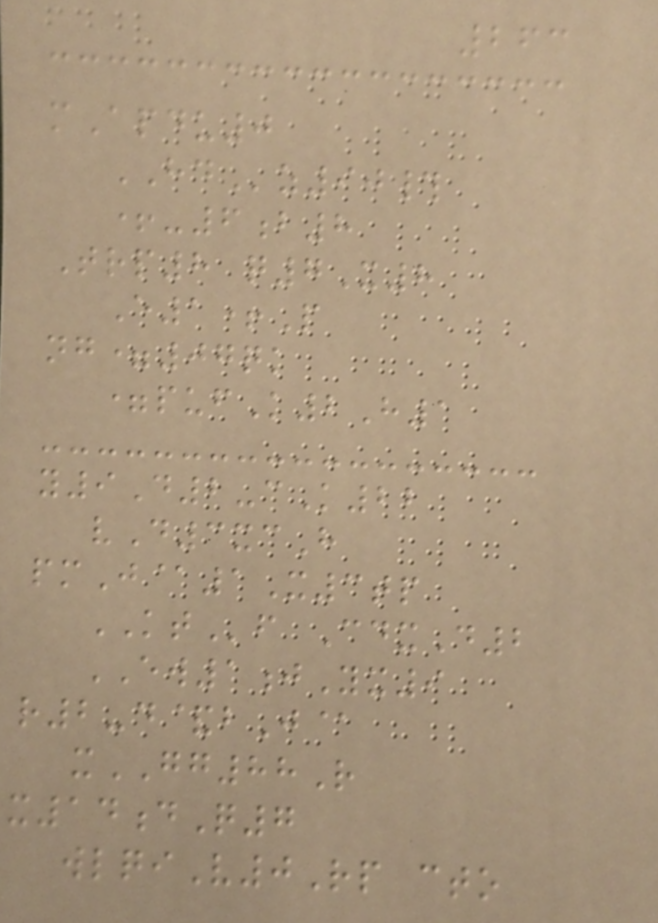263
mApdu0
HDz90#
+-6b8
Trp8 q7X8
E1+P
ng=07qk
=pufK2H1
y9D2-cK22
vD3xcH
pmJ@1X3tp
KTf CdxD2
EW1jYx9
r2-d&bJ@
xGG88R
x14dQ7
wlqiV0Rp cto
